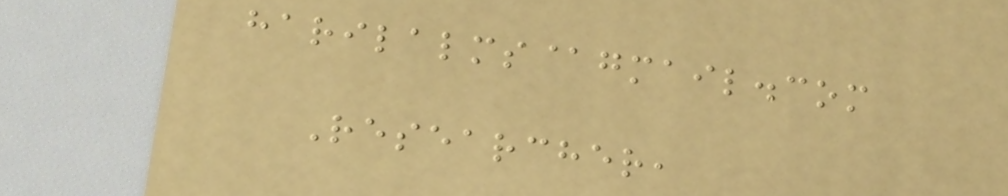harilalms@gmail.com
Researcher,
